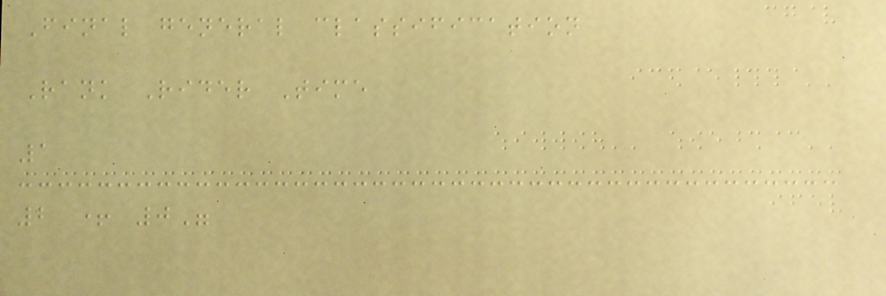Final general classification
Rank Rider Time
1
2 + 0"
